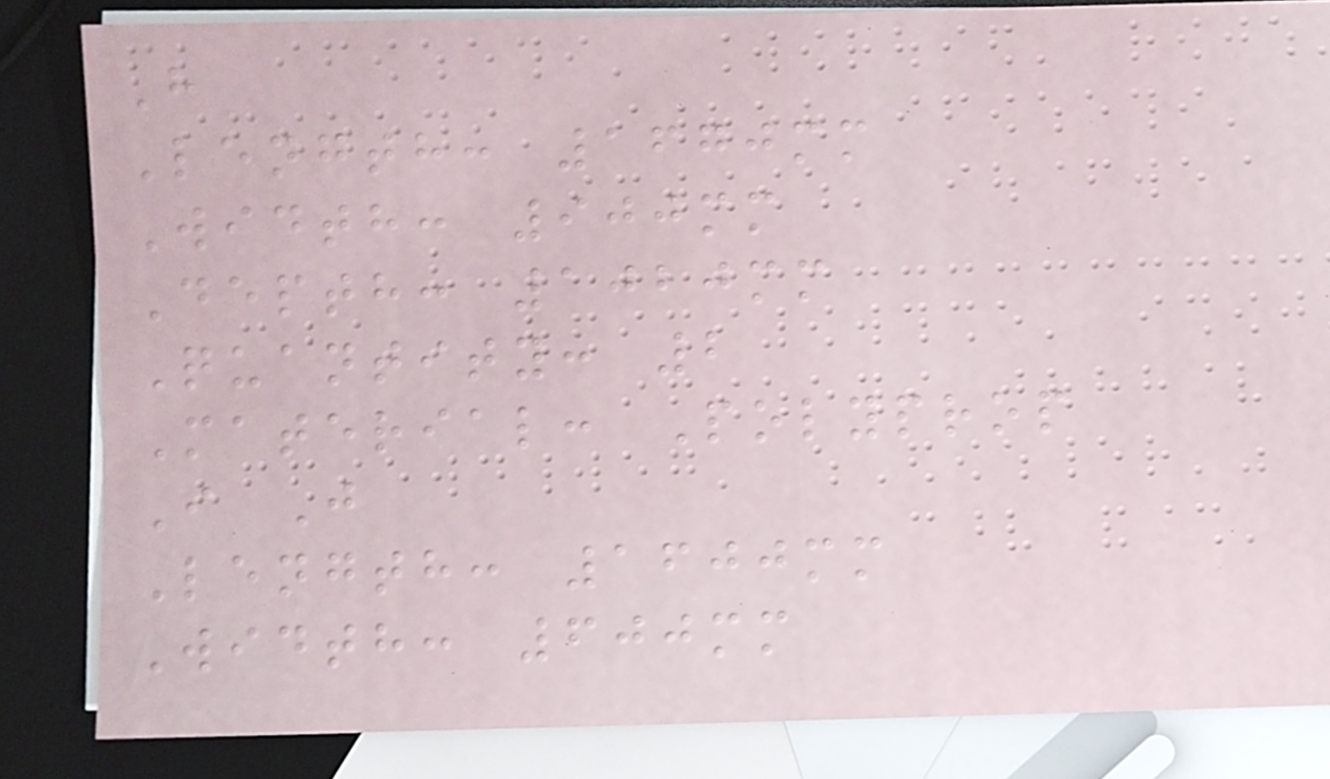H
Length: 1670mm
Width: 900mm
Depth: 1020mm
Quantity: 2
Material: Polyprop
I J
Length: 1600mm
Width: 600mm
